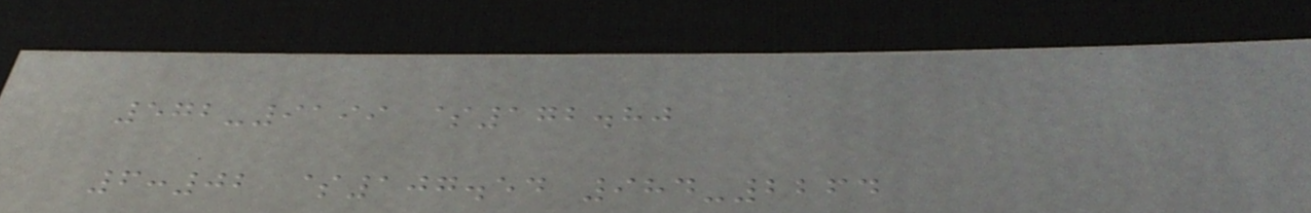572-9199 $172.80
6:02 $107.54 984-2264
